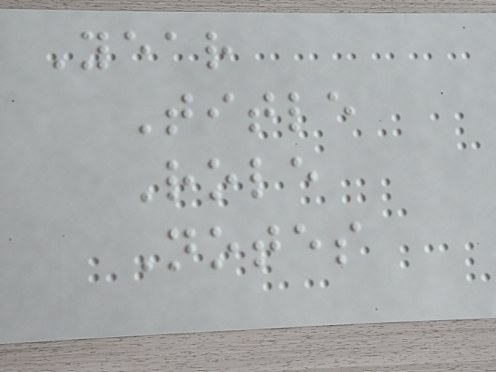Year
Title
Role
Notes
